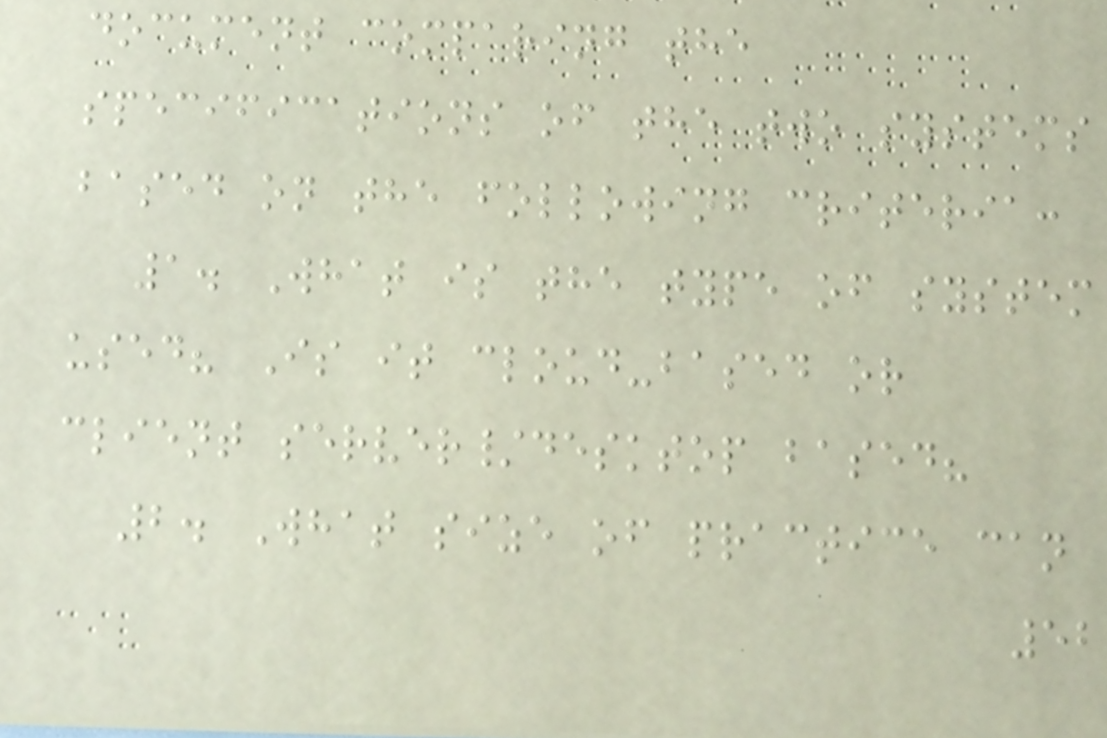document comparing the
specifications of the two systems
based on the following criteria:
1. What is the type of system
used? Is it cloud-based or
client server/desktop based?
2. What size of practice can
52
